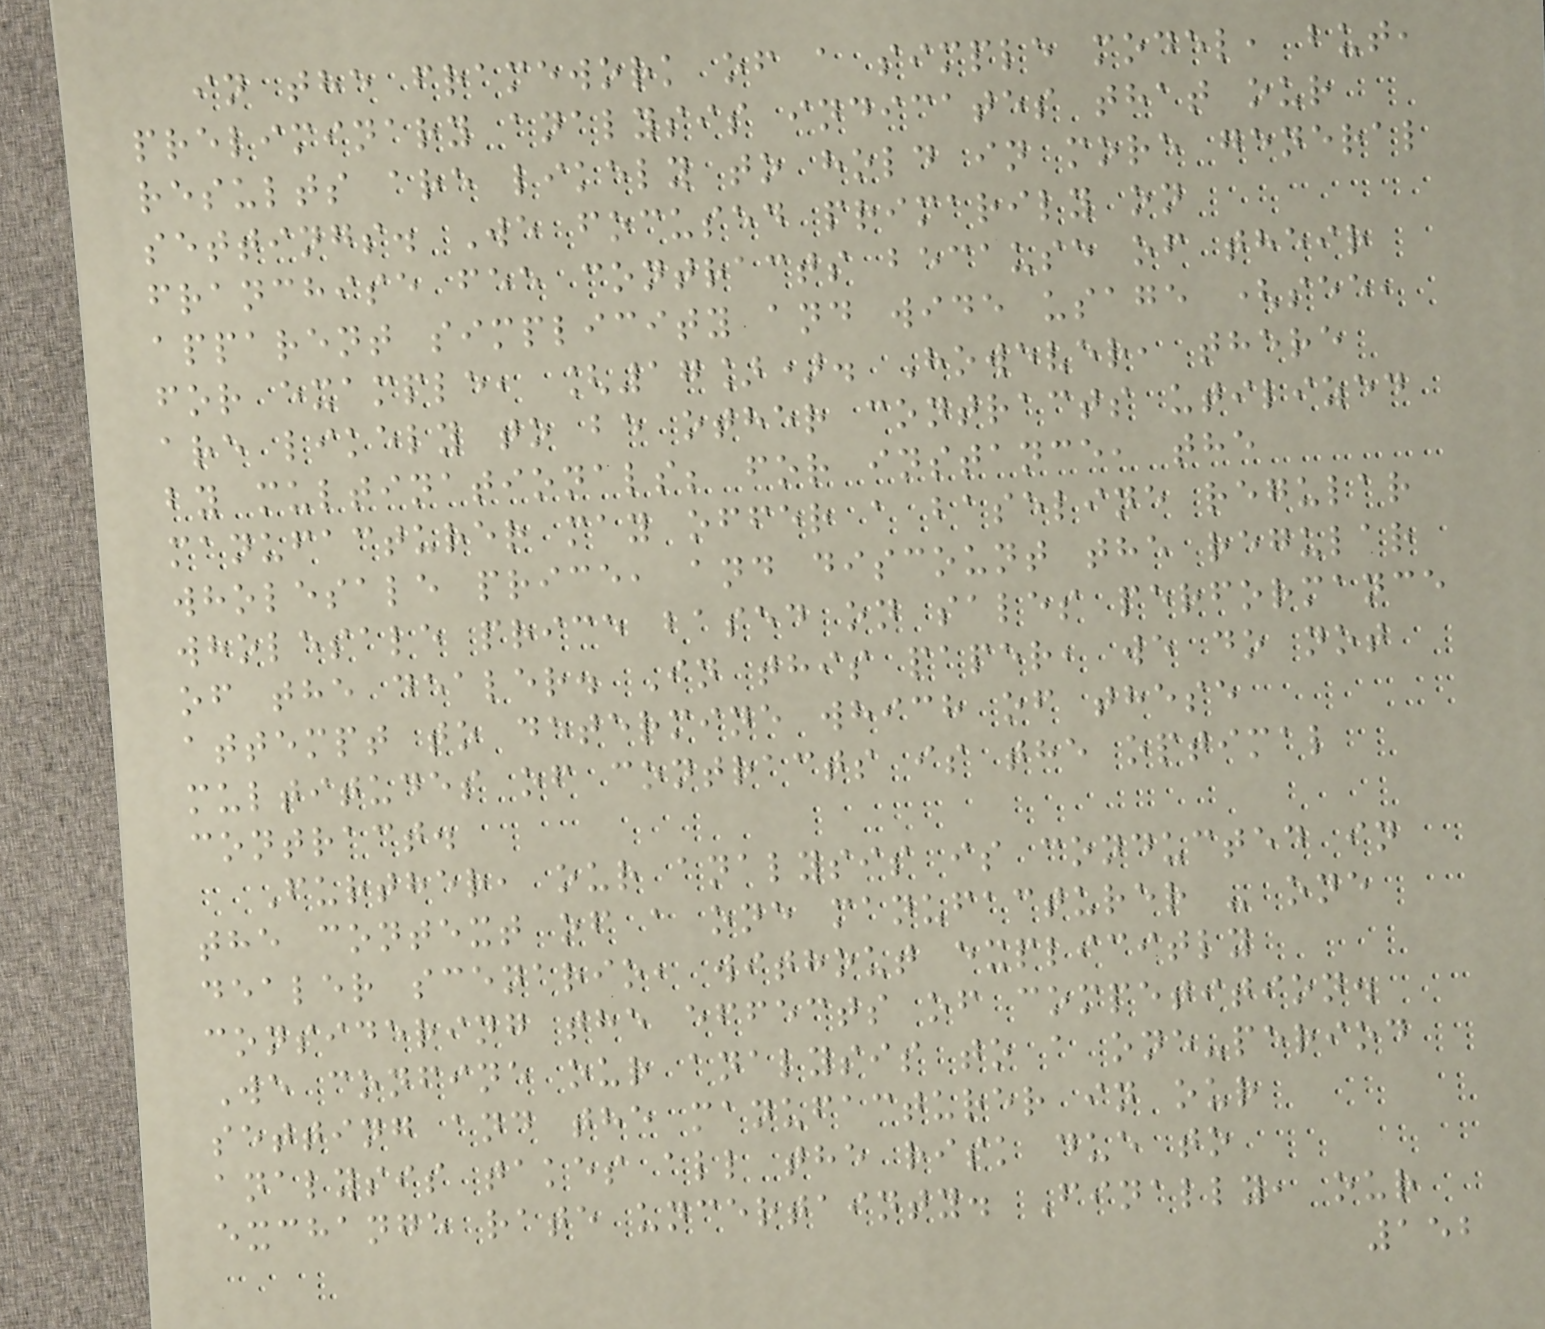in the framework of a simple model, but,
preliminary analysis indicates that our
results are likely to hold in more general
settings. We focused primarily on
franchise fee contracts because of their
apparent simplicity and wide usage (see,
for example, [17]). However, there
are likely to be other contracts utilized
by multinationals; for instance, the
manufacturer may offer a baseline regular
wholesale price, and discount the regular
wholesale price based on sales performance
of the dealer. In this paper, we do not
attempt to determine which of these
multitudes of contracts is the optimal
contract.
Further, our analysis is conducted in
the context of a one manufacturer - one
dealer scenario, without explicitly
considering the effects of competition.
We confine our analysis to a one-period
setting and the manufacturer in our
analysis takes all the risk due to
exchange rate uncertainty. Finally, our
152
